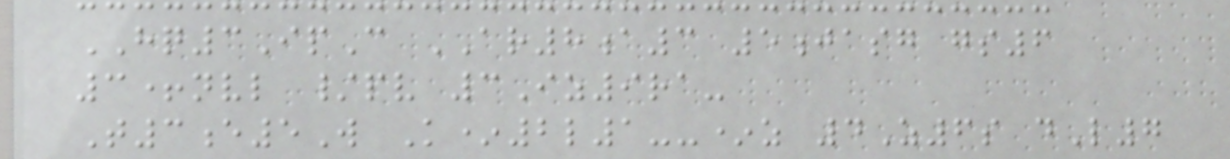HQ3IpC AR8a3 5jasg gs6
3+nvl /pv 3Iz9ra-
T3e5W K*2l1--*z 4Z6s dL7
